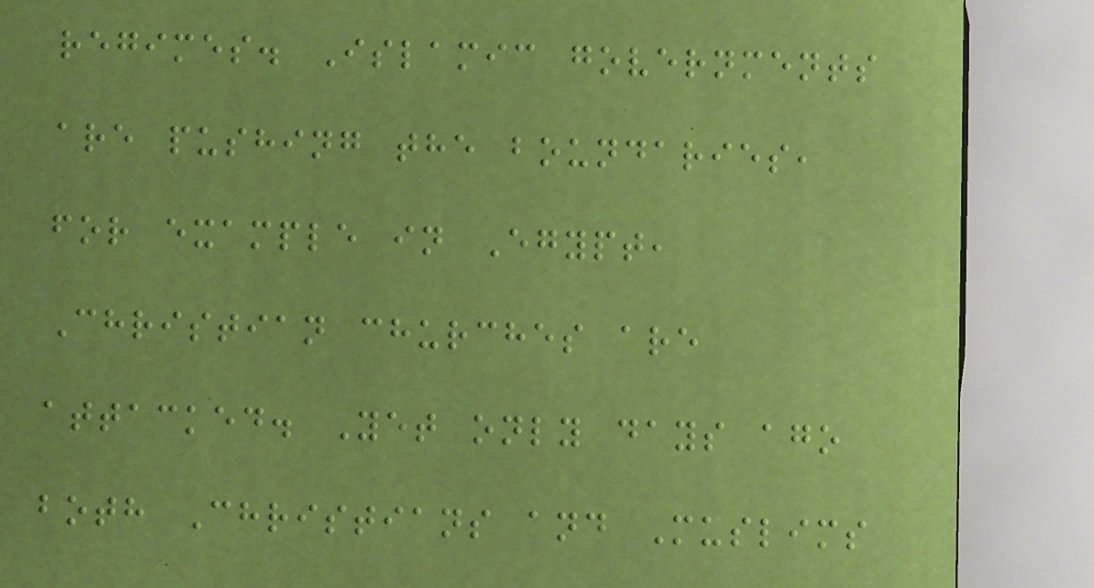regimes. Islamic governments
are pushing the boundaries,
for example in Egypt,
Christian churches are
attacked. Yet only days ago
both Christians and Muslims
